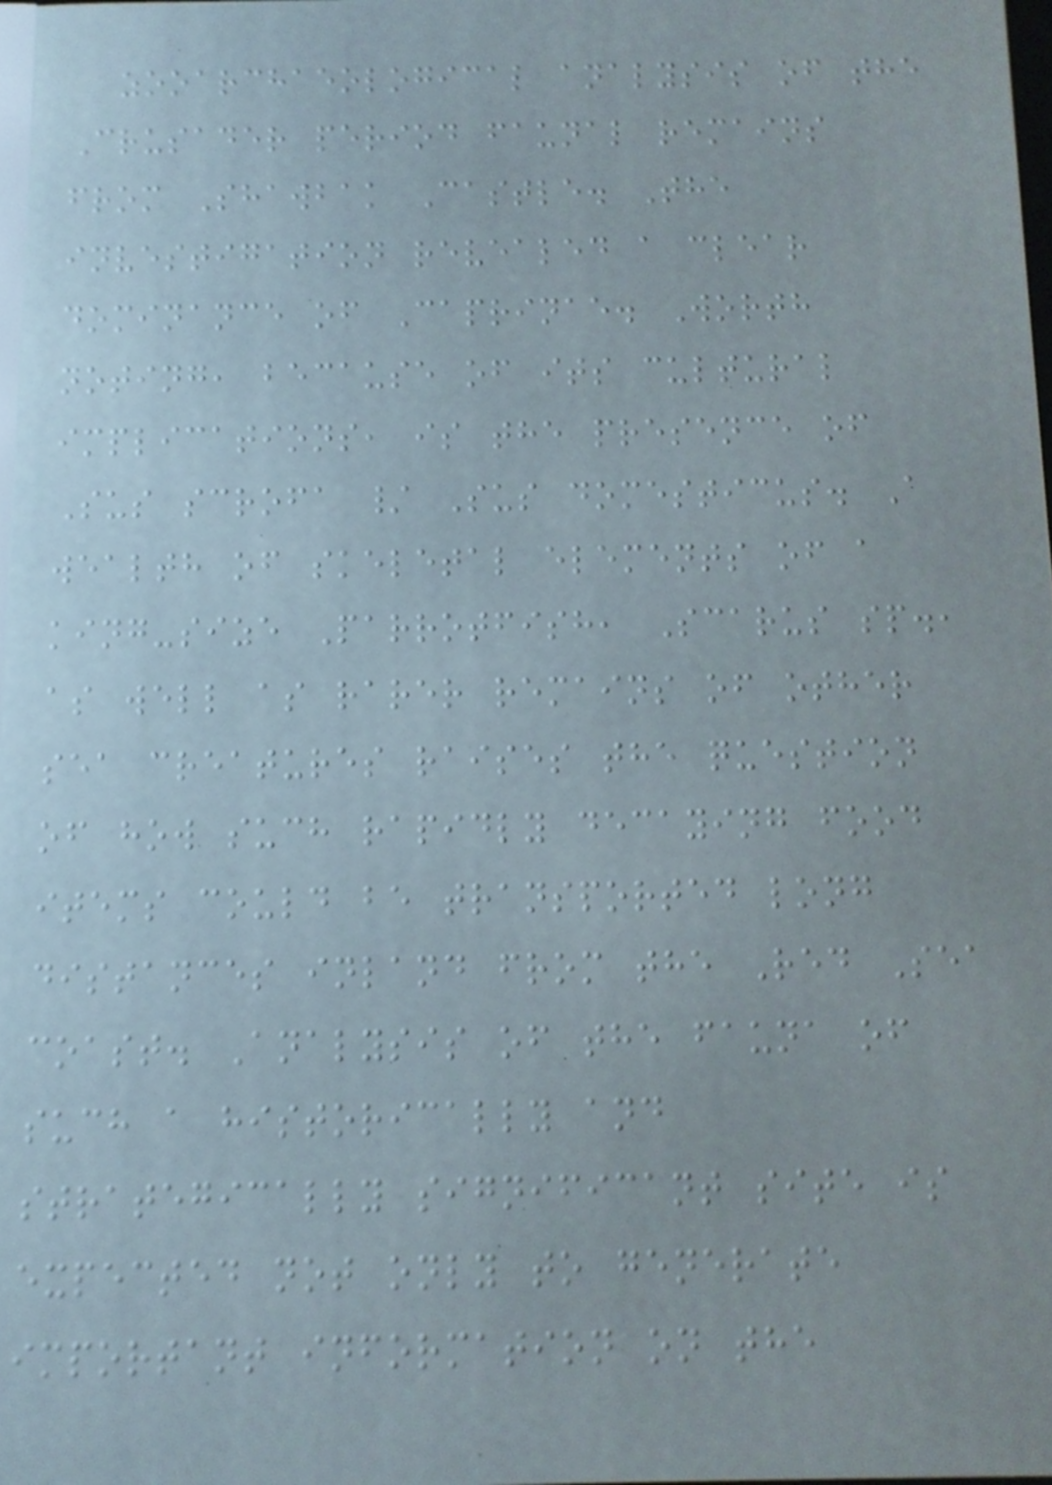zooarchaeological analysis of the
Crusader period faunal remains
from Shawbak Castle. The
investigation revealed a clear
dominance of Caprinae. Worth
noting, because of its cultural
implications, is the presence of
Sus scrofa / Sus domesticus. A
wealth of skeletal elements of a
king-size Parrotfish, Scarus sp.,
as well as rarer remains of other
sea creatures raises the question
of how such rapidly decaying food
items could be transported long
distances inland from the Red Sea
coast. Analysis of the fauna of
such a historically and
strategically significant site is
expected not only to generate
important information on the
